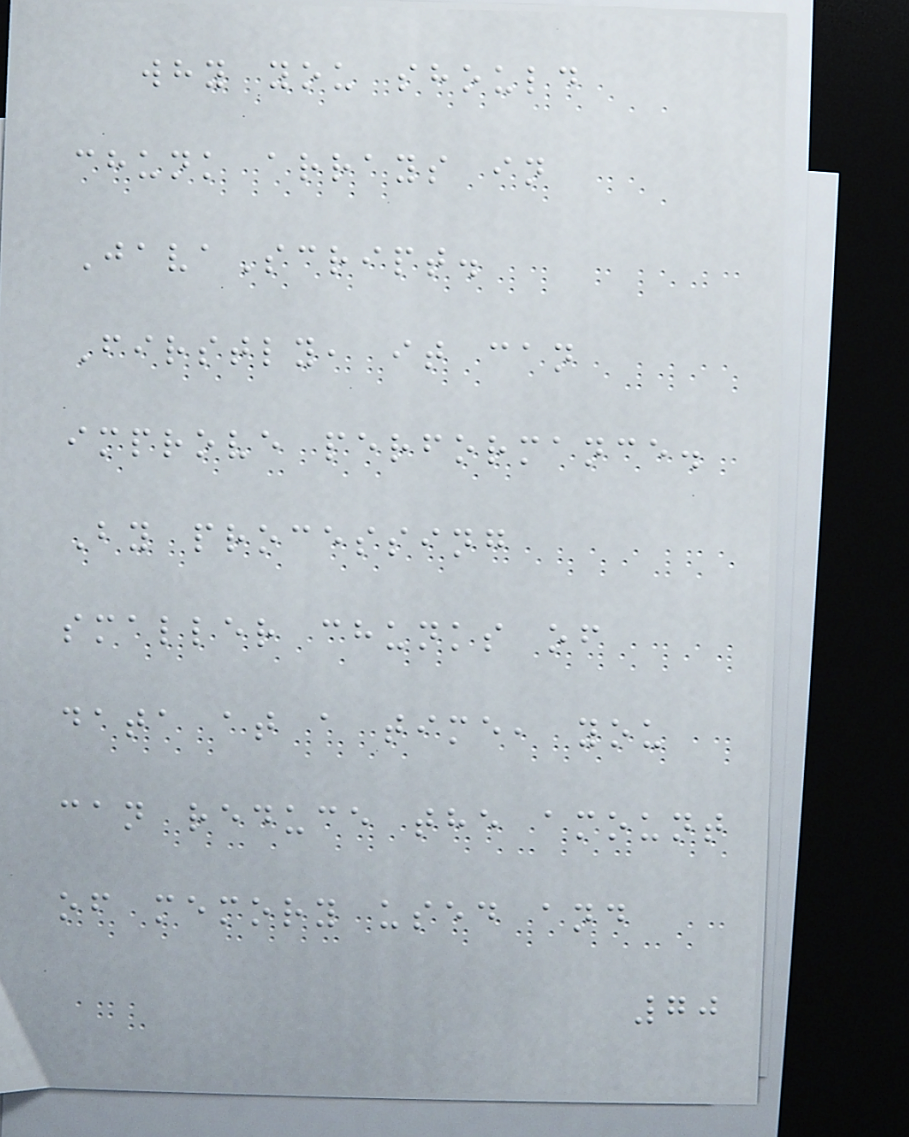why you should
chunk arrays in
JavaScript.
Firstly, it can
improve performance.
By processing
smaller chunks of
data at a time, you
can reduce the amount
of memory used and
70
